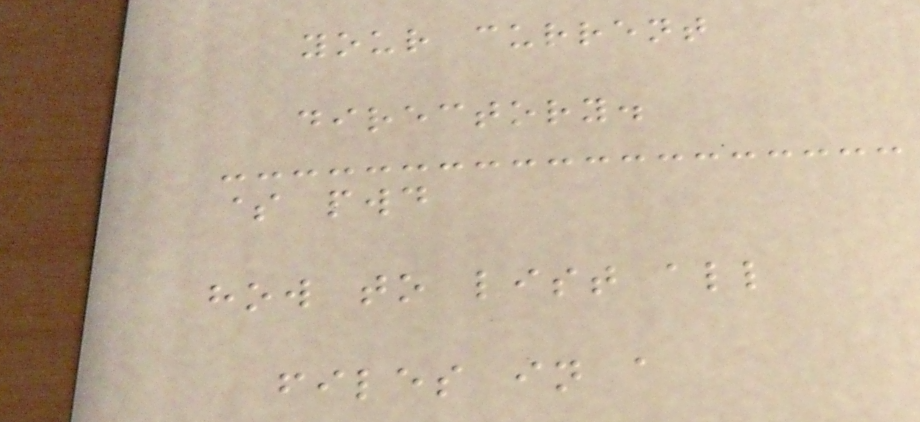your current
directory.
$ pwd
how to list all
files in a
